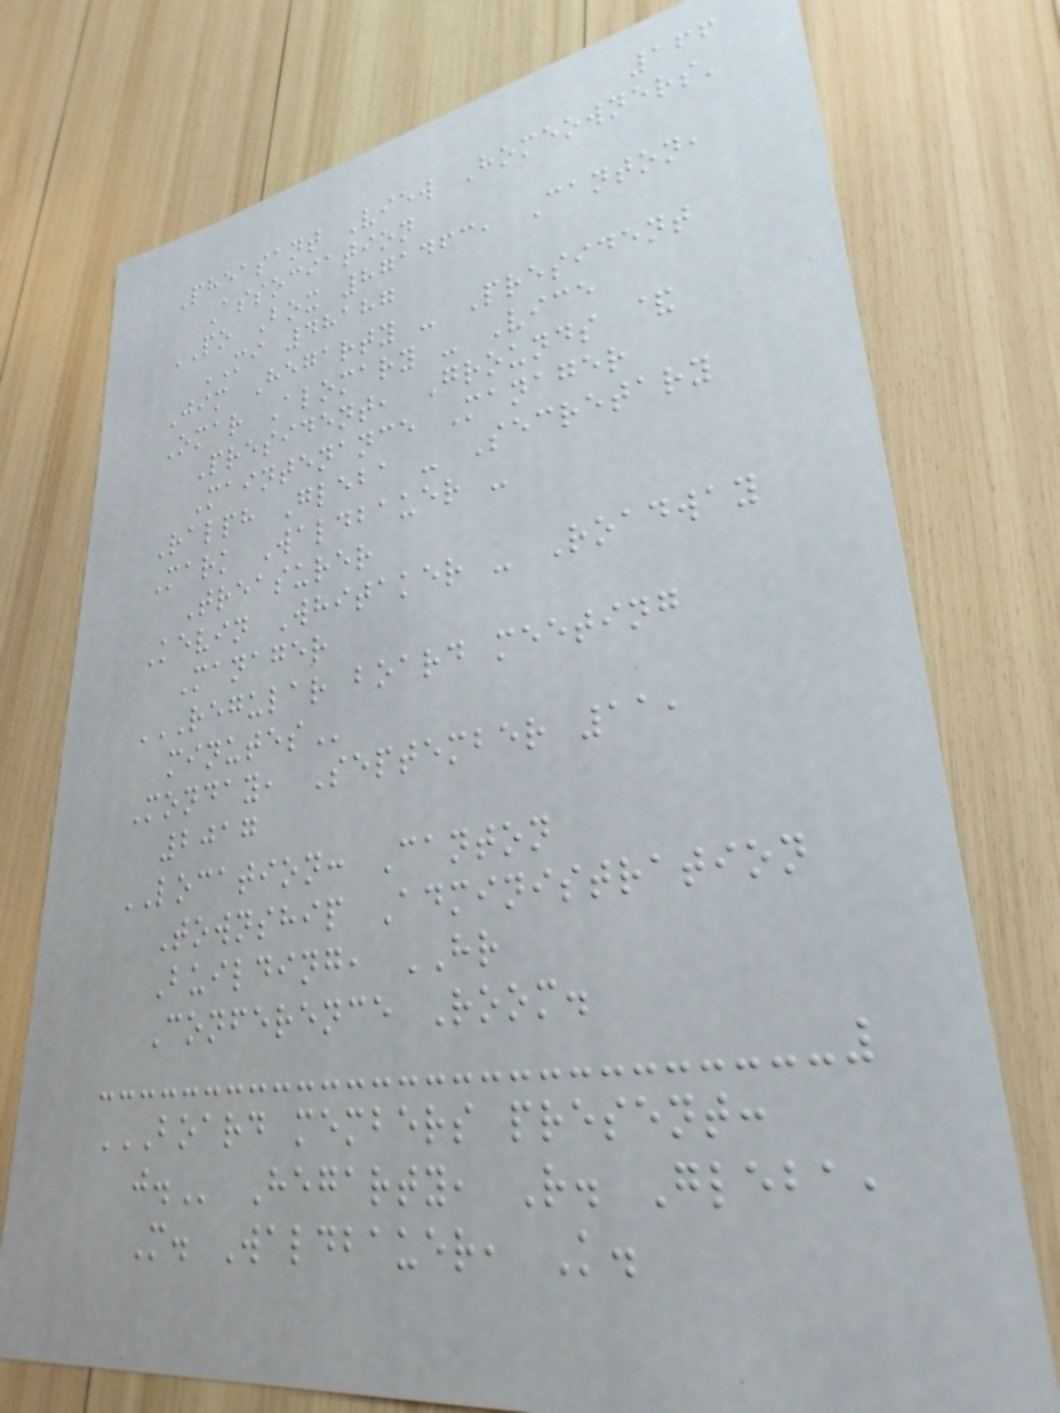166
Pheasant View Homeowners'
Association
PO Box 871463, Canton,
MI 48187
Jim Hegarty - President
Omar Alomary - Vice
President, Grounds &
Maintenance Manager
Ralph Gleba - Secretary
Mark Waldbauer -
Treasurer
Kevin Whitaker - Roadway
Manager
REGULAR BOARD MEETING
MINUTES
Monday, September 11,
2017
LOCATION: Canton
Township Administration
Building, HR
Conference Room.
BOARD MEMBERS PRESENT:
J. Hegarty, R. Gleba,
M. Waldbauer, K.
